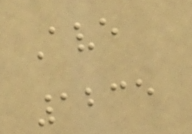Ave
1235
